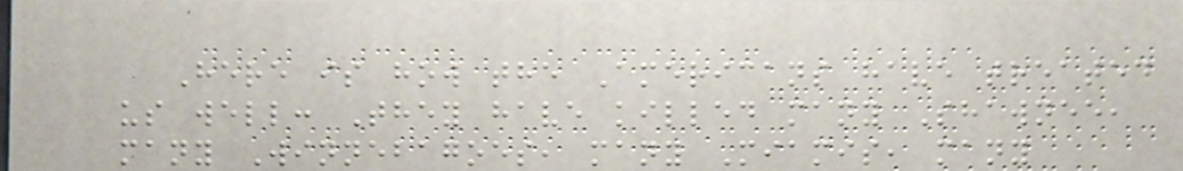Here is how the Americans have treated
us well: They have killed many Shawnee,
many Winnebagoes, many Miamis, many
